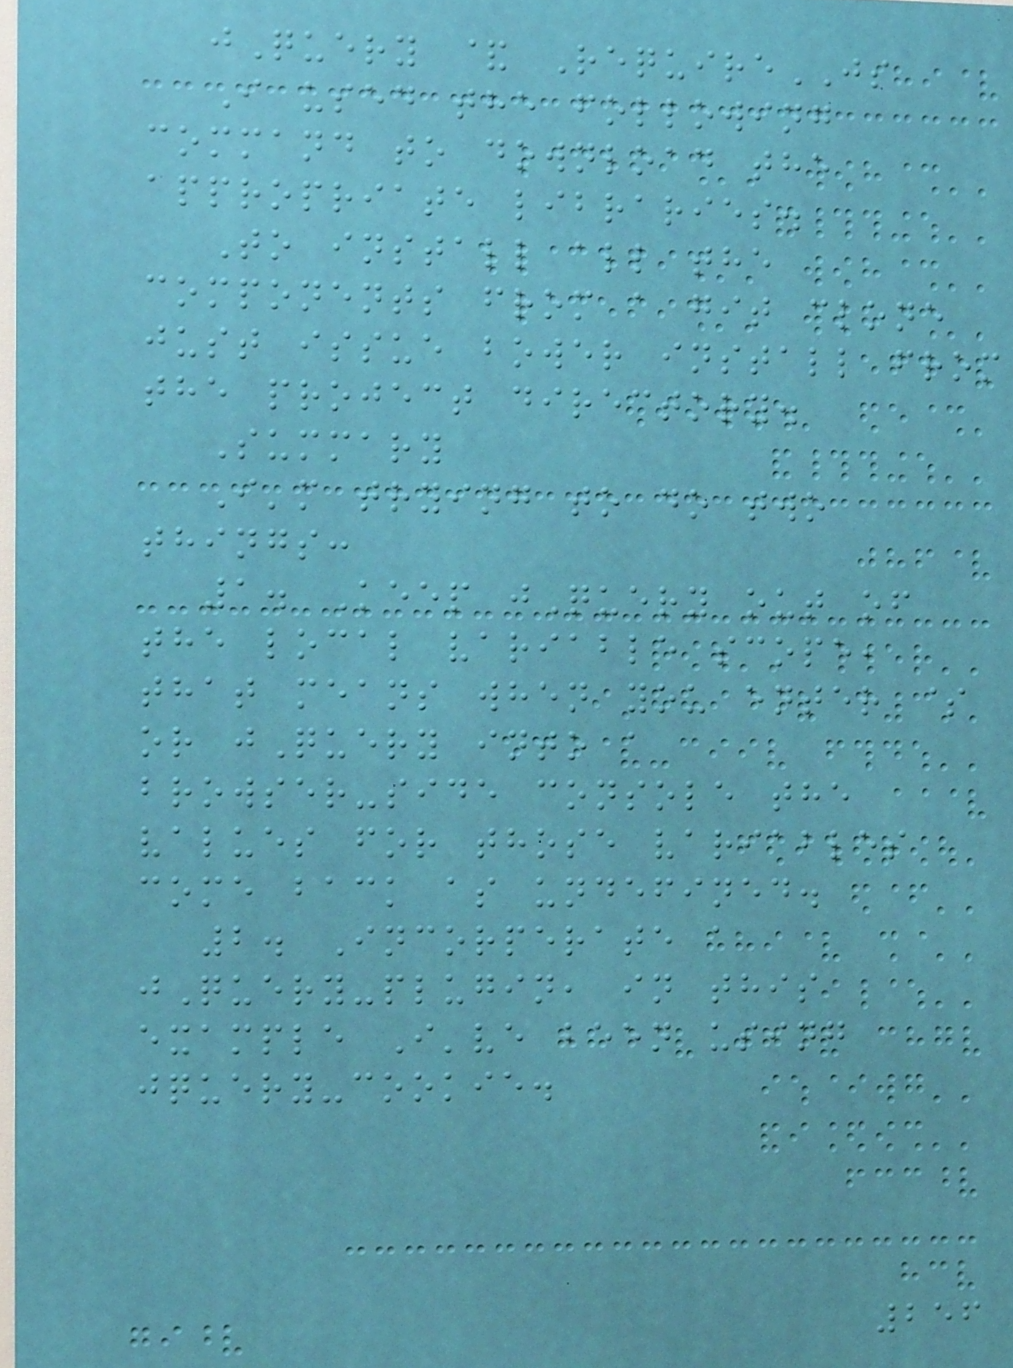jQuery & RequireJS
I used the following
command to download the
appropriate libraries.
To install all the
components from a git clone
just issue bower install from
the project directory.
Summary
I'm trying to do two
things:
1. Keep jQuery out of
the local variable scope,
that means when you enter $
or jQuery into a
browser-side console the
values for those variables
come back as undefined.
2. Incorperate a
jQuery-plugin, in this
example I've been using
jquery-cookie.
256
